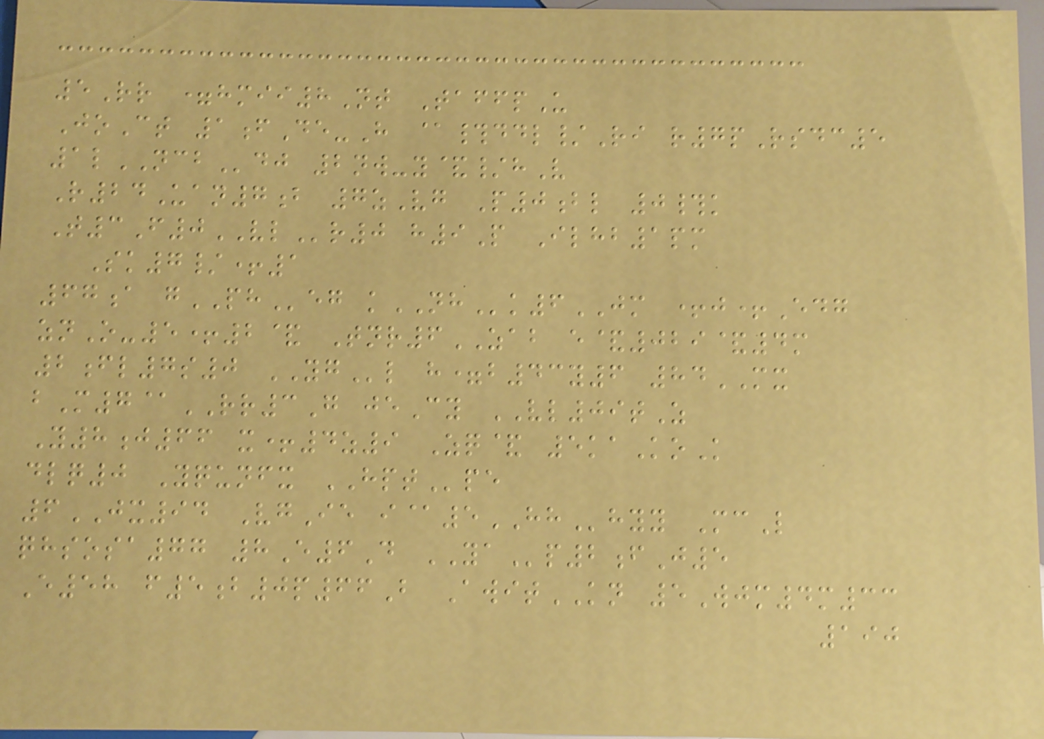5Rr =hmii8Nt TaffpU
JoCt 1fDe-H @#ddl/Ri r7pRsdc5
1lNCBdj 2nw-y&/hV
R24Uan7b 7zVg P0bl 0#k
T3F0VLr0 h9P Ilhb1pm
Sk7/+1
67a gPHeg kNHk6JM +j+Edg
znO-5+2& Tnr6ZAB e&029&4m
2fl7s0 YGl h=b43y6 84MX
bM7@RR3G jeCy VL09tZ
Y8j66 x+4z9 Zq& 5kaKoK
dlq0 Yqunfx HPTpe
6JX94 VgIe i@5HHhyy McL
qhsosa77 8E6D YAp2fJ5
E58 f5b0p66B AwitKN 5Wjm4m33
190
